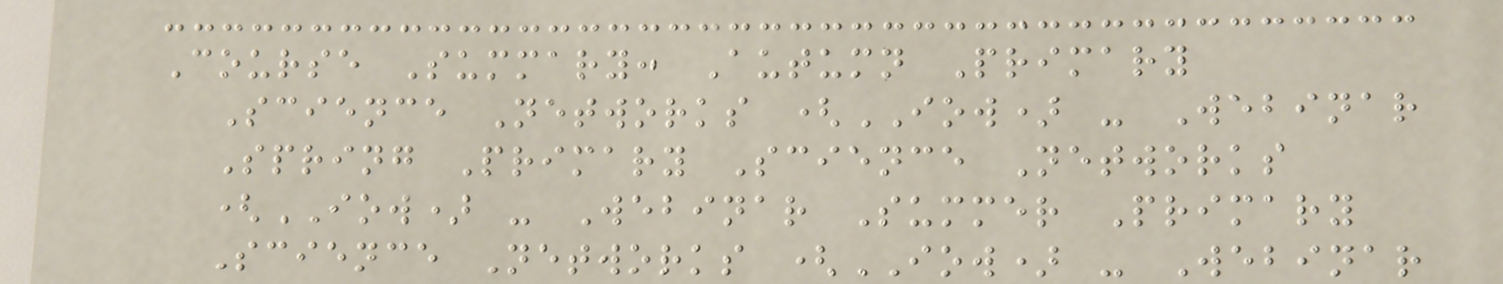Course Summary: Autumn Primary
Science Networks (IOW) - Webinar
Spring Primary Science Networks
(IOW) - Webinar Summer Primary
Science Networks (IOW) - Webinar
